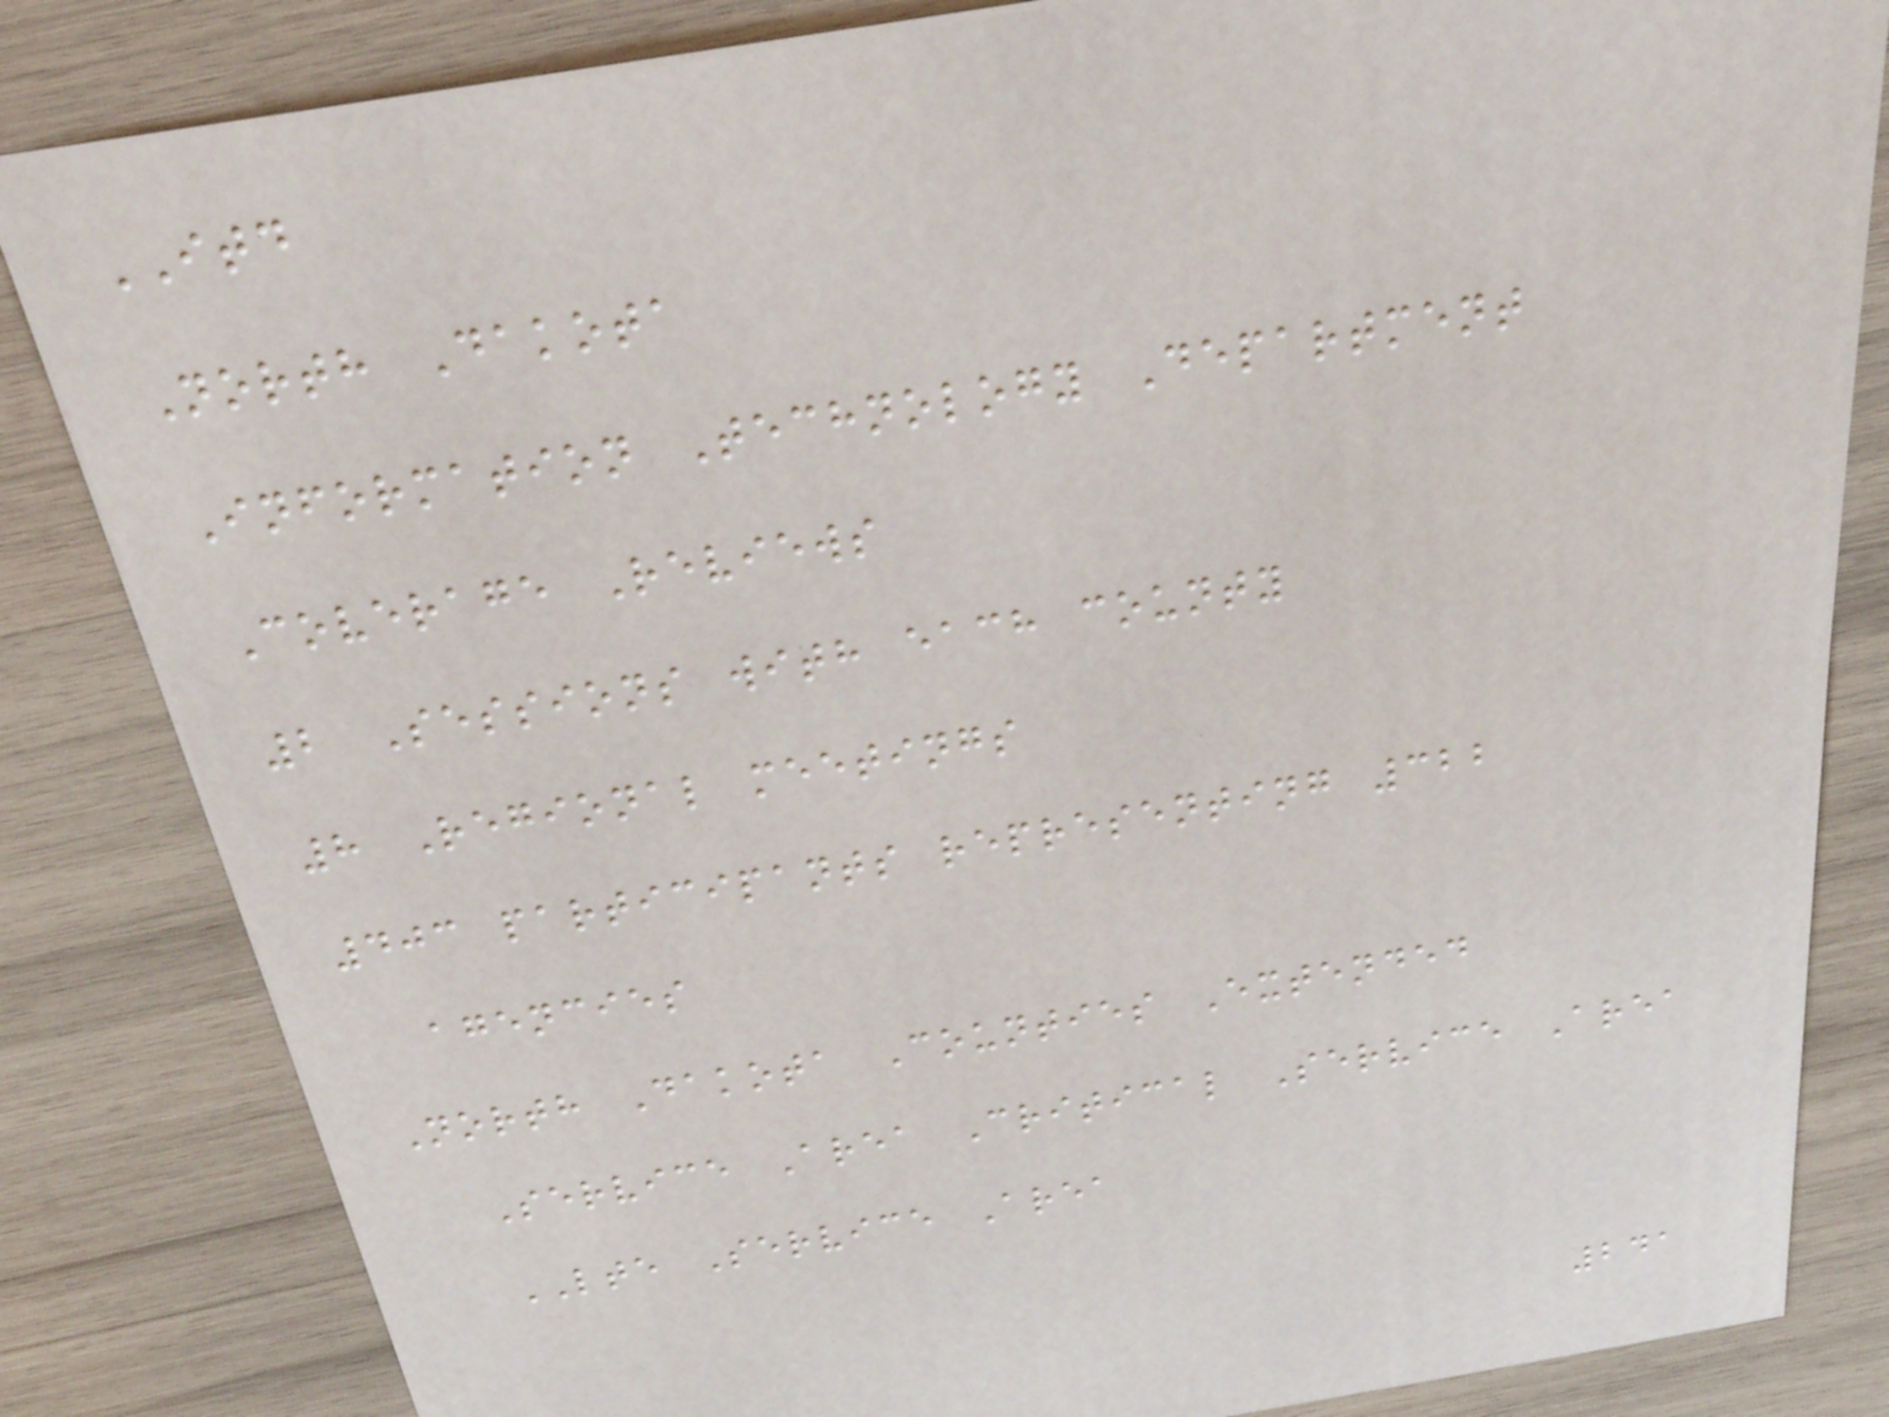ITD
North Dakota
Information Technology Department
Coverage Reviews
2 Sessions with each county
8 Regional meetings
403 participants representing 322
agencies
North Dakota Counties Extended
Service Area Critical Service Area
LTE Service Area
241
